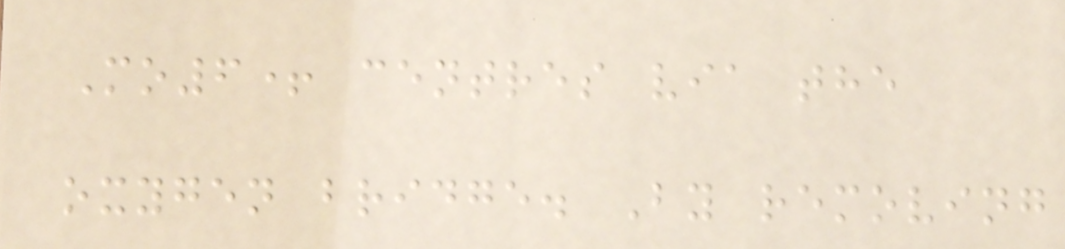Mo6+ centres via the
oxygen bridge. By removing
